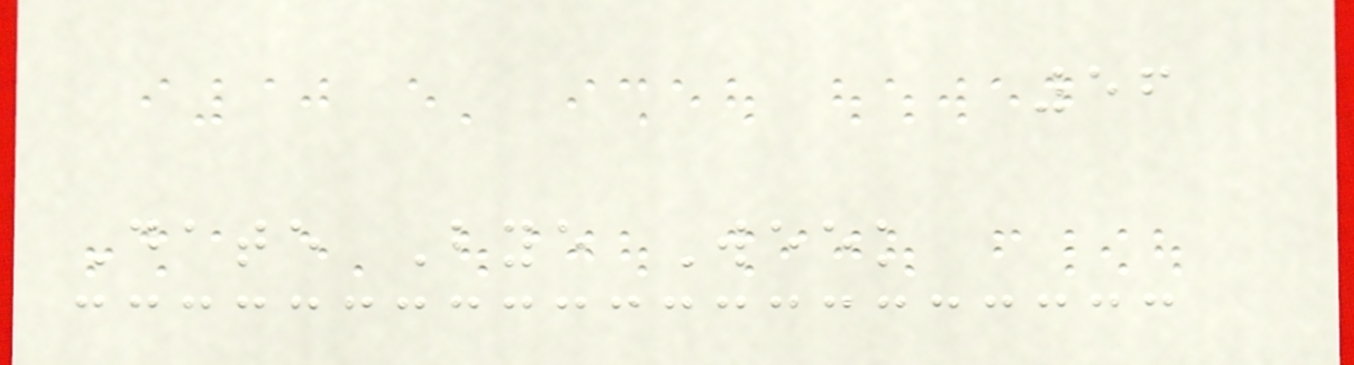56
Date Bye Week
